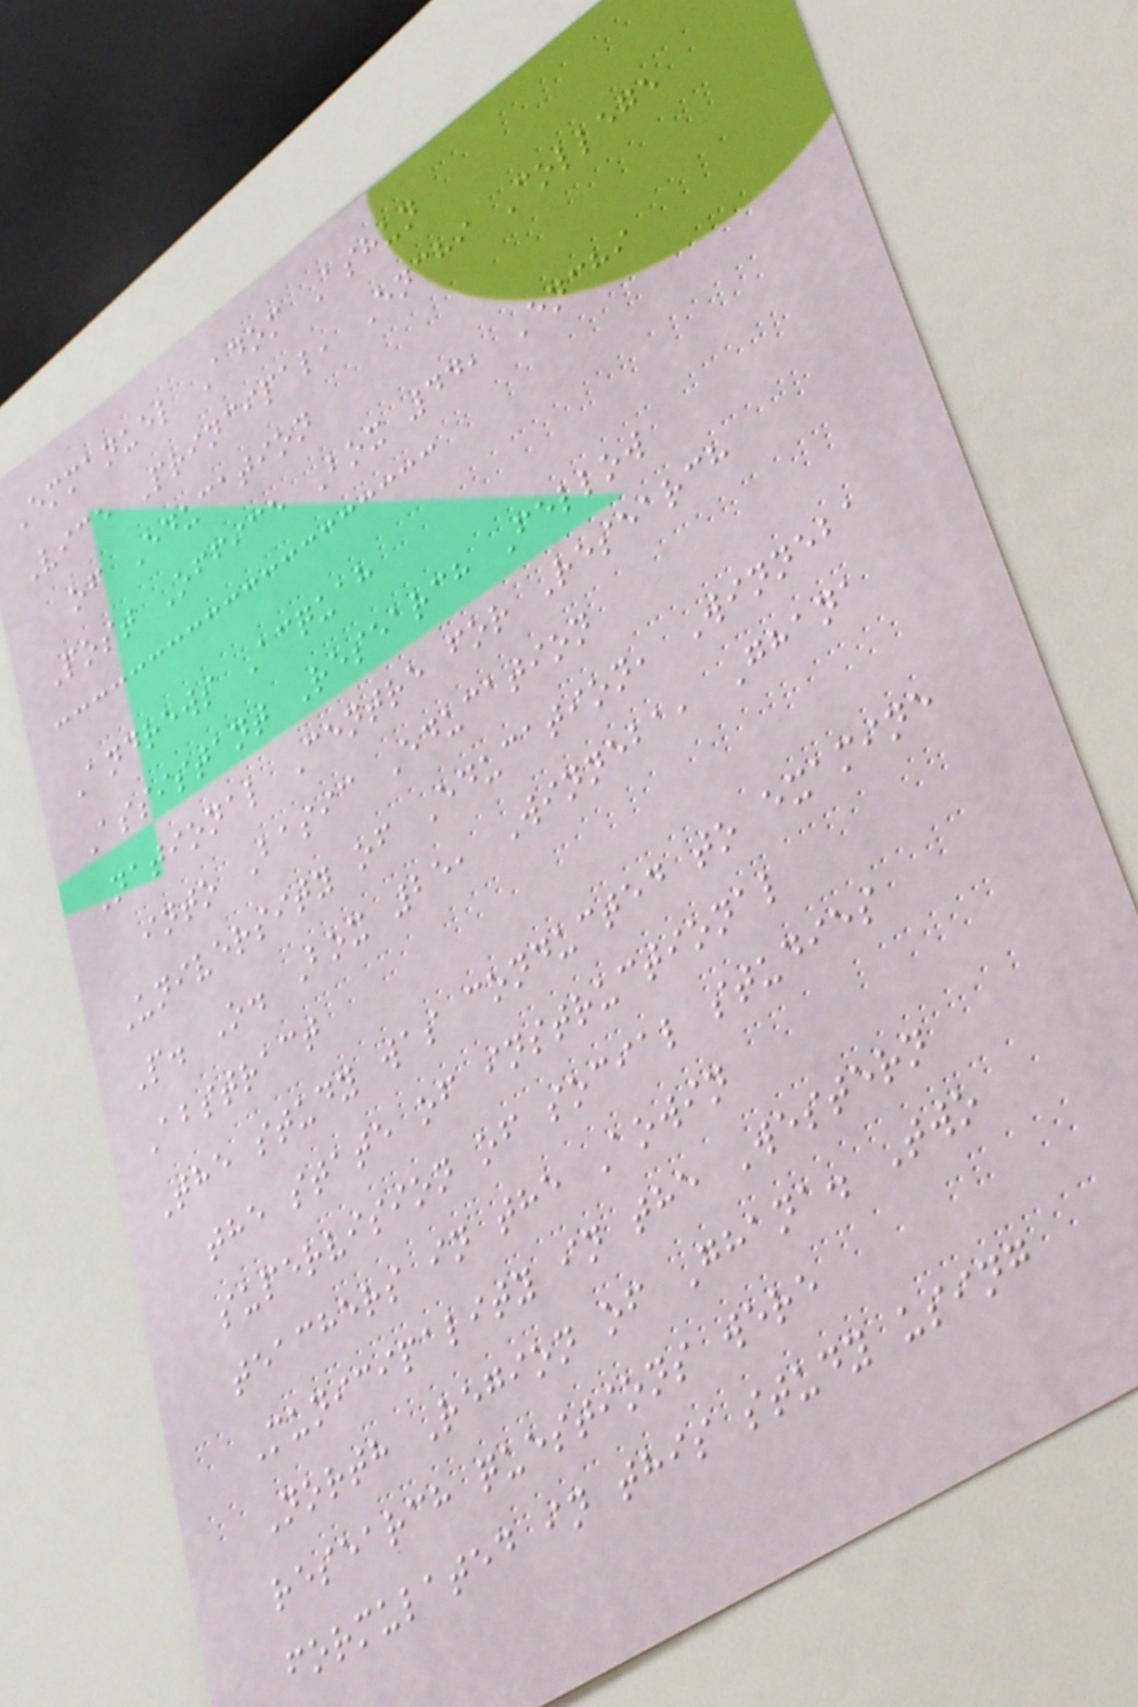Emmanuel Adom Ashun
Vice Principal, Enchi College
of Education
Post Office Box 44, Enchi
Andrews Acquah
Assistant Research Fellow
National Centre for Research
into Basic Education
University of Education, Winneba
P. O. Box 25, Winneba, Ghana
Abstract
The study was conducted to examine
the state of instructional
supervision of social studies
teachers in the Aowin
Municipality in the Western
North Region of Ghana. Two
research questions were
formulated in this study using
